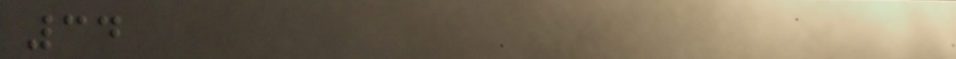34
